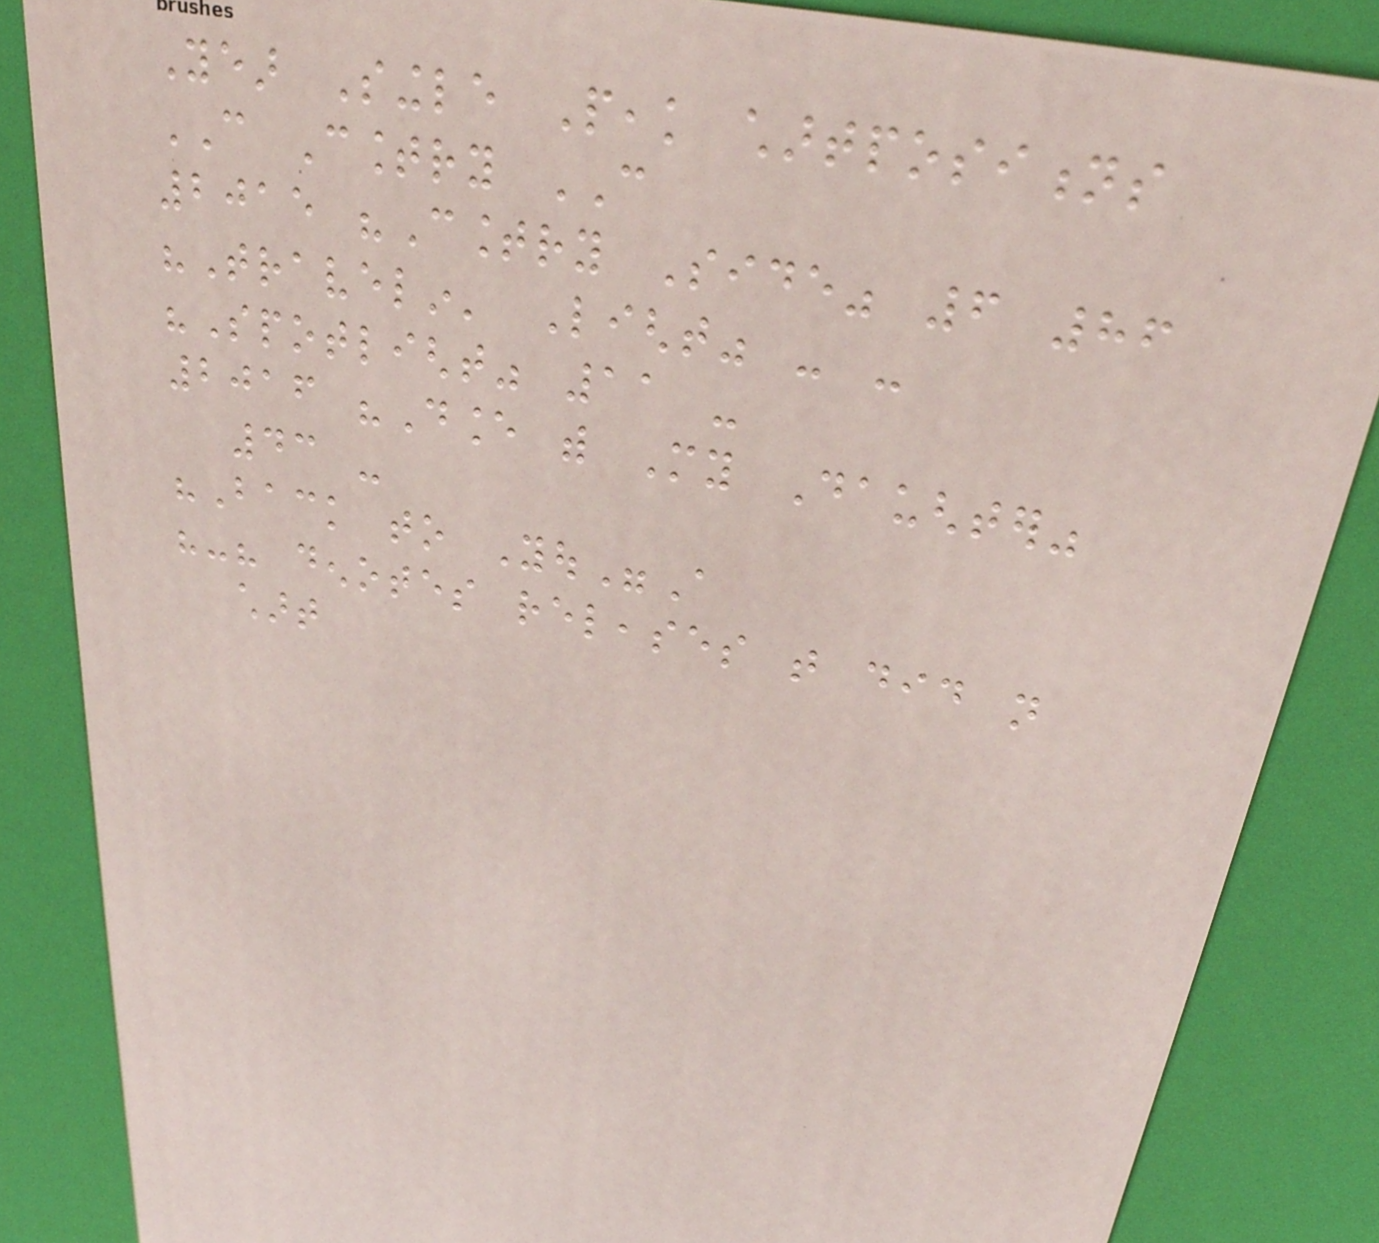Year Single Peak chartpositions
CAN Country CAN
2015 "Country Side" 6 86
"Travelin' Light" - -
"Spotlight" 11 -
2016 "Dance with My Daughter"
43 -
"Back to You"A
"-" denotes releases that did not
chart
